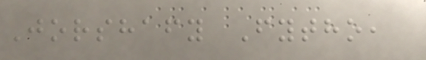Jorshafy Fytho,
